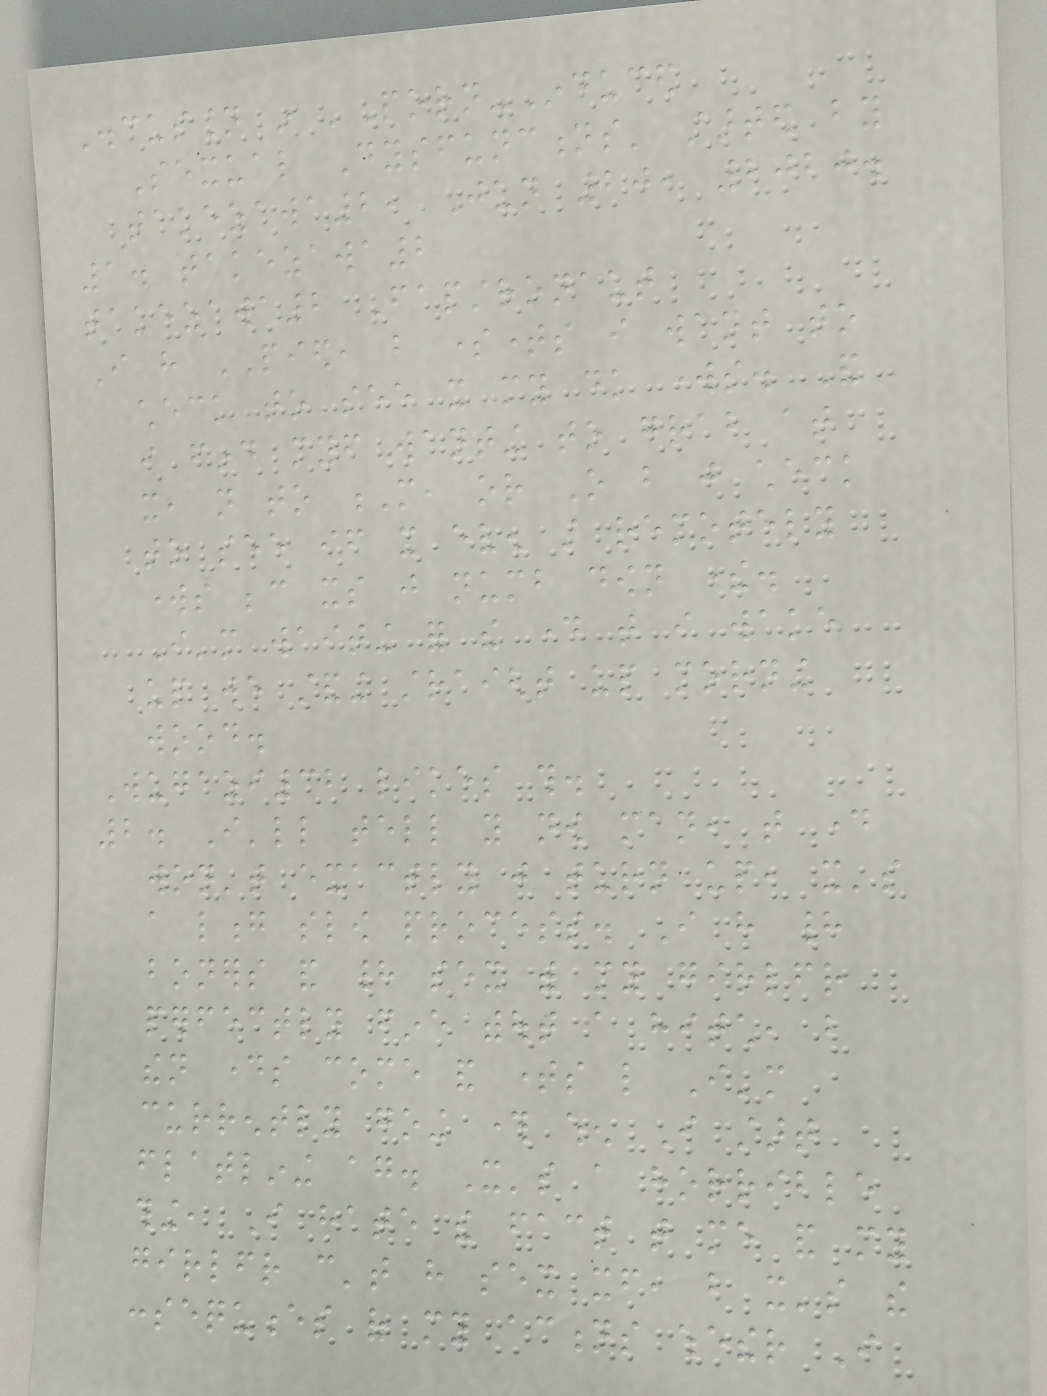Discussion in 'Porn-Induced
Sexual Dysfunctions' started by
takezawa2, Jun 20, 2020.
1. takezawa2
takezawa2 Fapstronaut
I have PIED, but sometimes i want to
check to see it my dk works. And
i find myself wanting to grab at
it, not to M, or O but just check
to see if it even still remotely
works because its just numb down there.
I'm waiting for the day that i wake
up we standing straight up morning
wood.
Wugazi32 likes this.
2. I'll tell you now man, that day
won't exactly just turn up, it's
a long slow process. I have had
boners and had sex with my girlfriend
perfectly fine without a hitch, but
then days come and times like I'm
currently going through when I start
flatlining again. It's a horrible
thing, I hate the fact that me and my
girlfriend can't have sex itself, but it's the
consequences of my actions whether I
